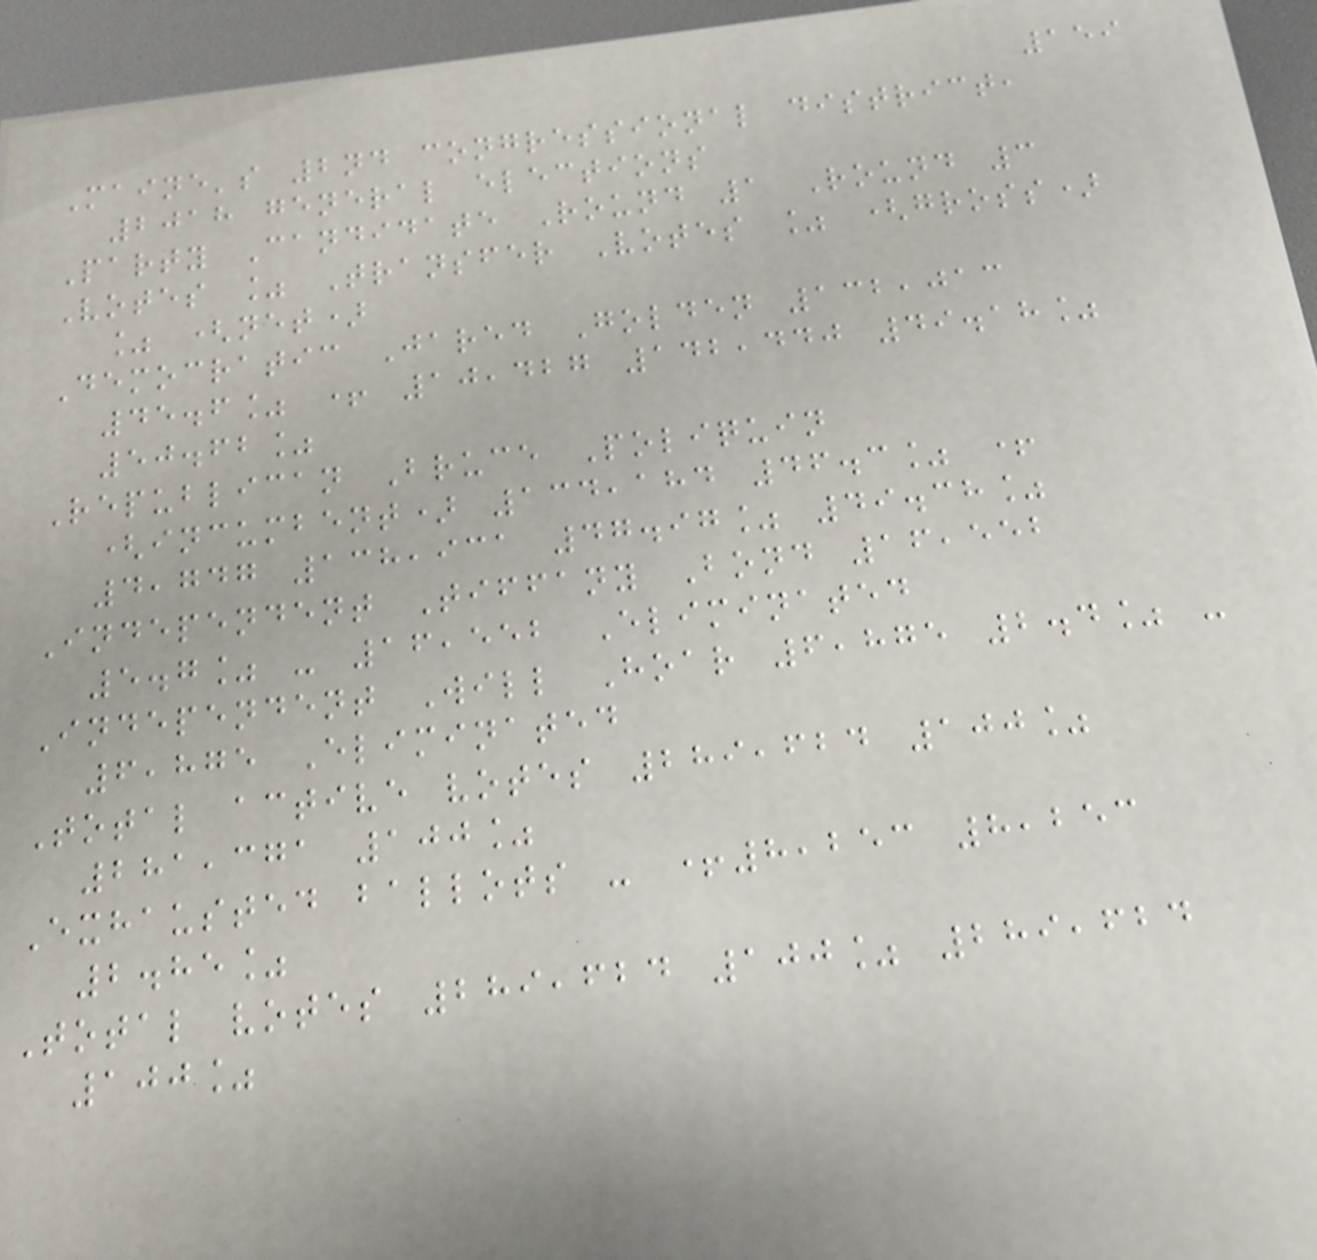159
Maine's 2nd congressional district,
2018 general elections
Party Candidate Round 1 Round 3
Votes % Transfer Votes % (gross)
% (net)
Democratic Jared Golden 132,013
45.6% + 10,427 142,440 49.18%
50.62%
Republican Bruce Poliquin
(incumbent) 134,184 46.3% +
4,747 138,931 47.97% 49.38%
Independent Tiffany Bond 16,552
5.7% - 16,552 Eliminated
Independent Will Hoar 6,875 2.4% -
6,875 Eliminated
Total active votes 289,624 100%
281,371 100%
Exhausted ballots - +8,253 8,253
2.85%
Total votes 289,624 100% 289,624
100%
